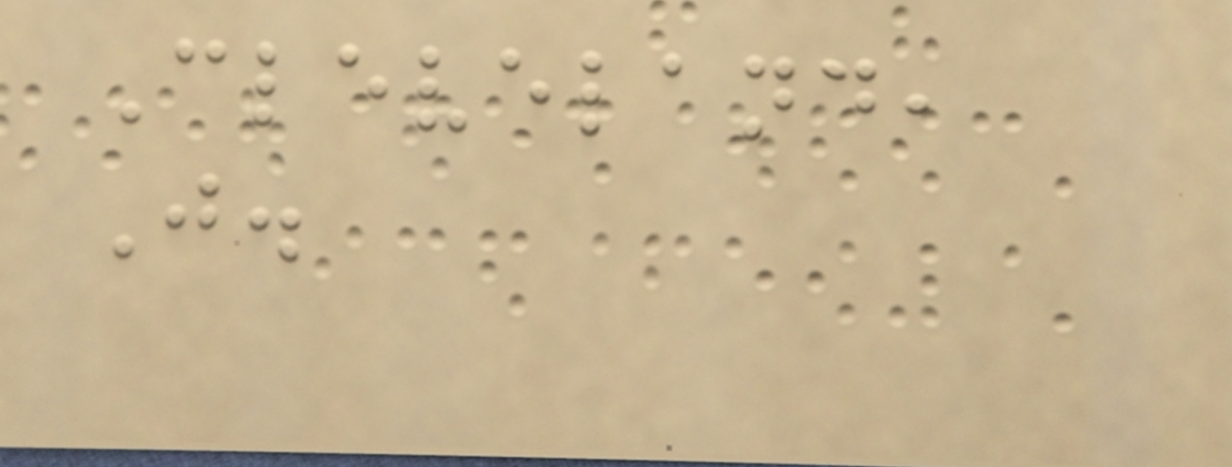Cleveland,
J.
